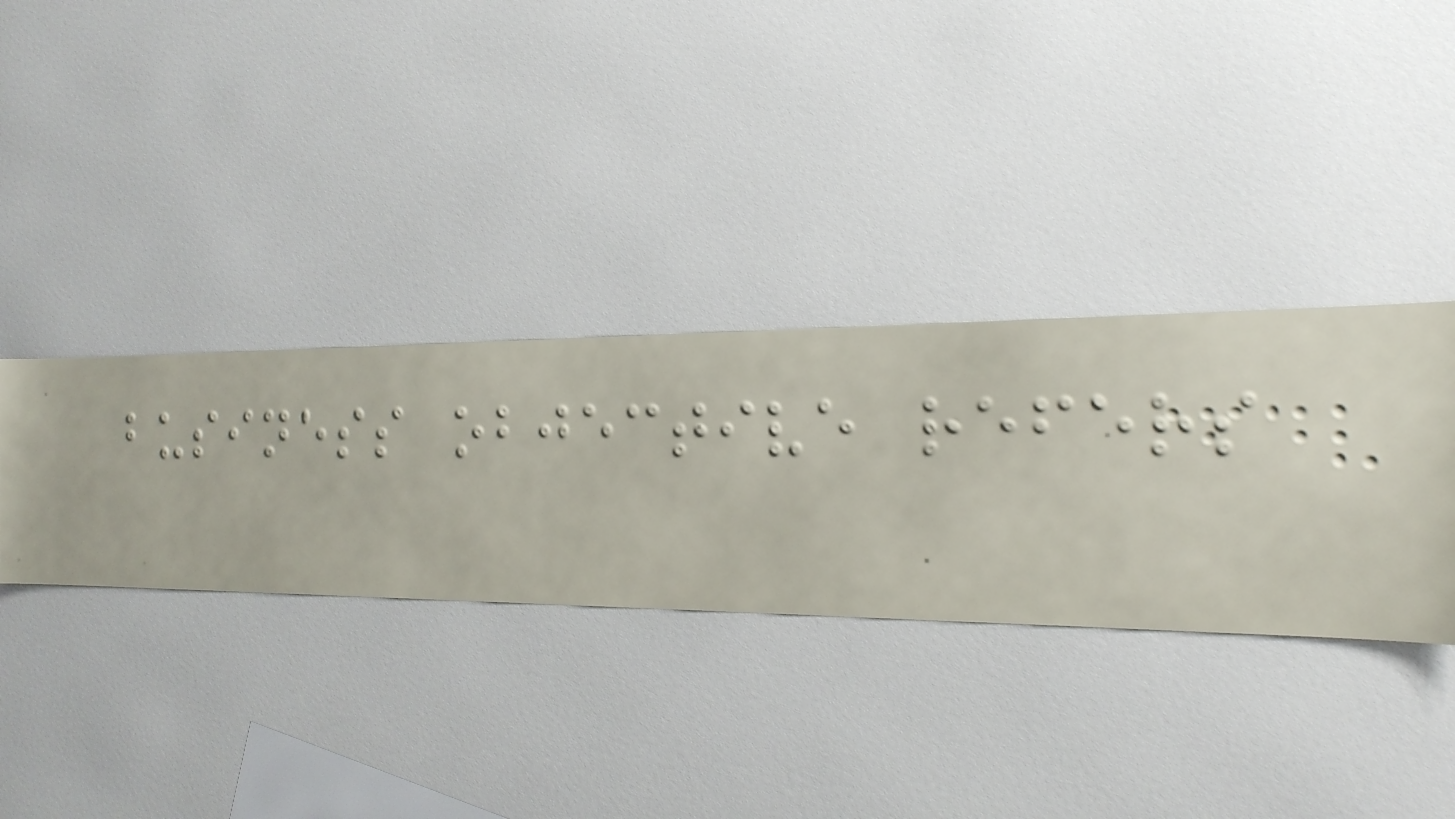business objective refers
